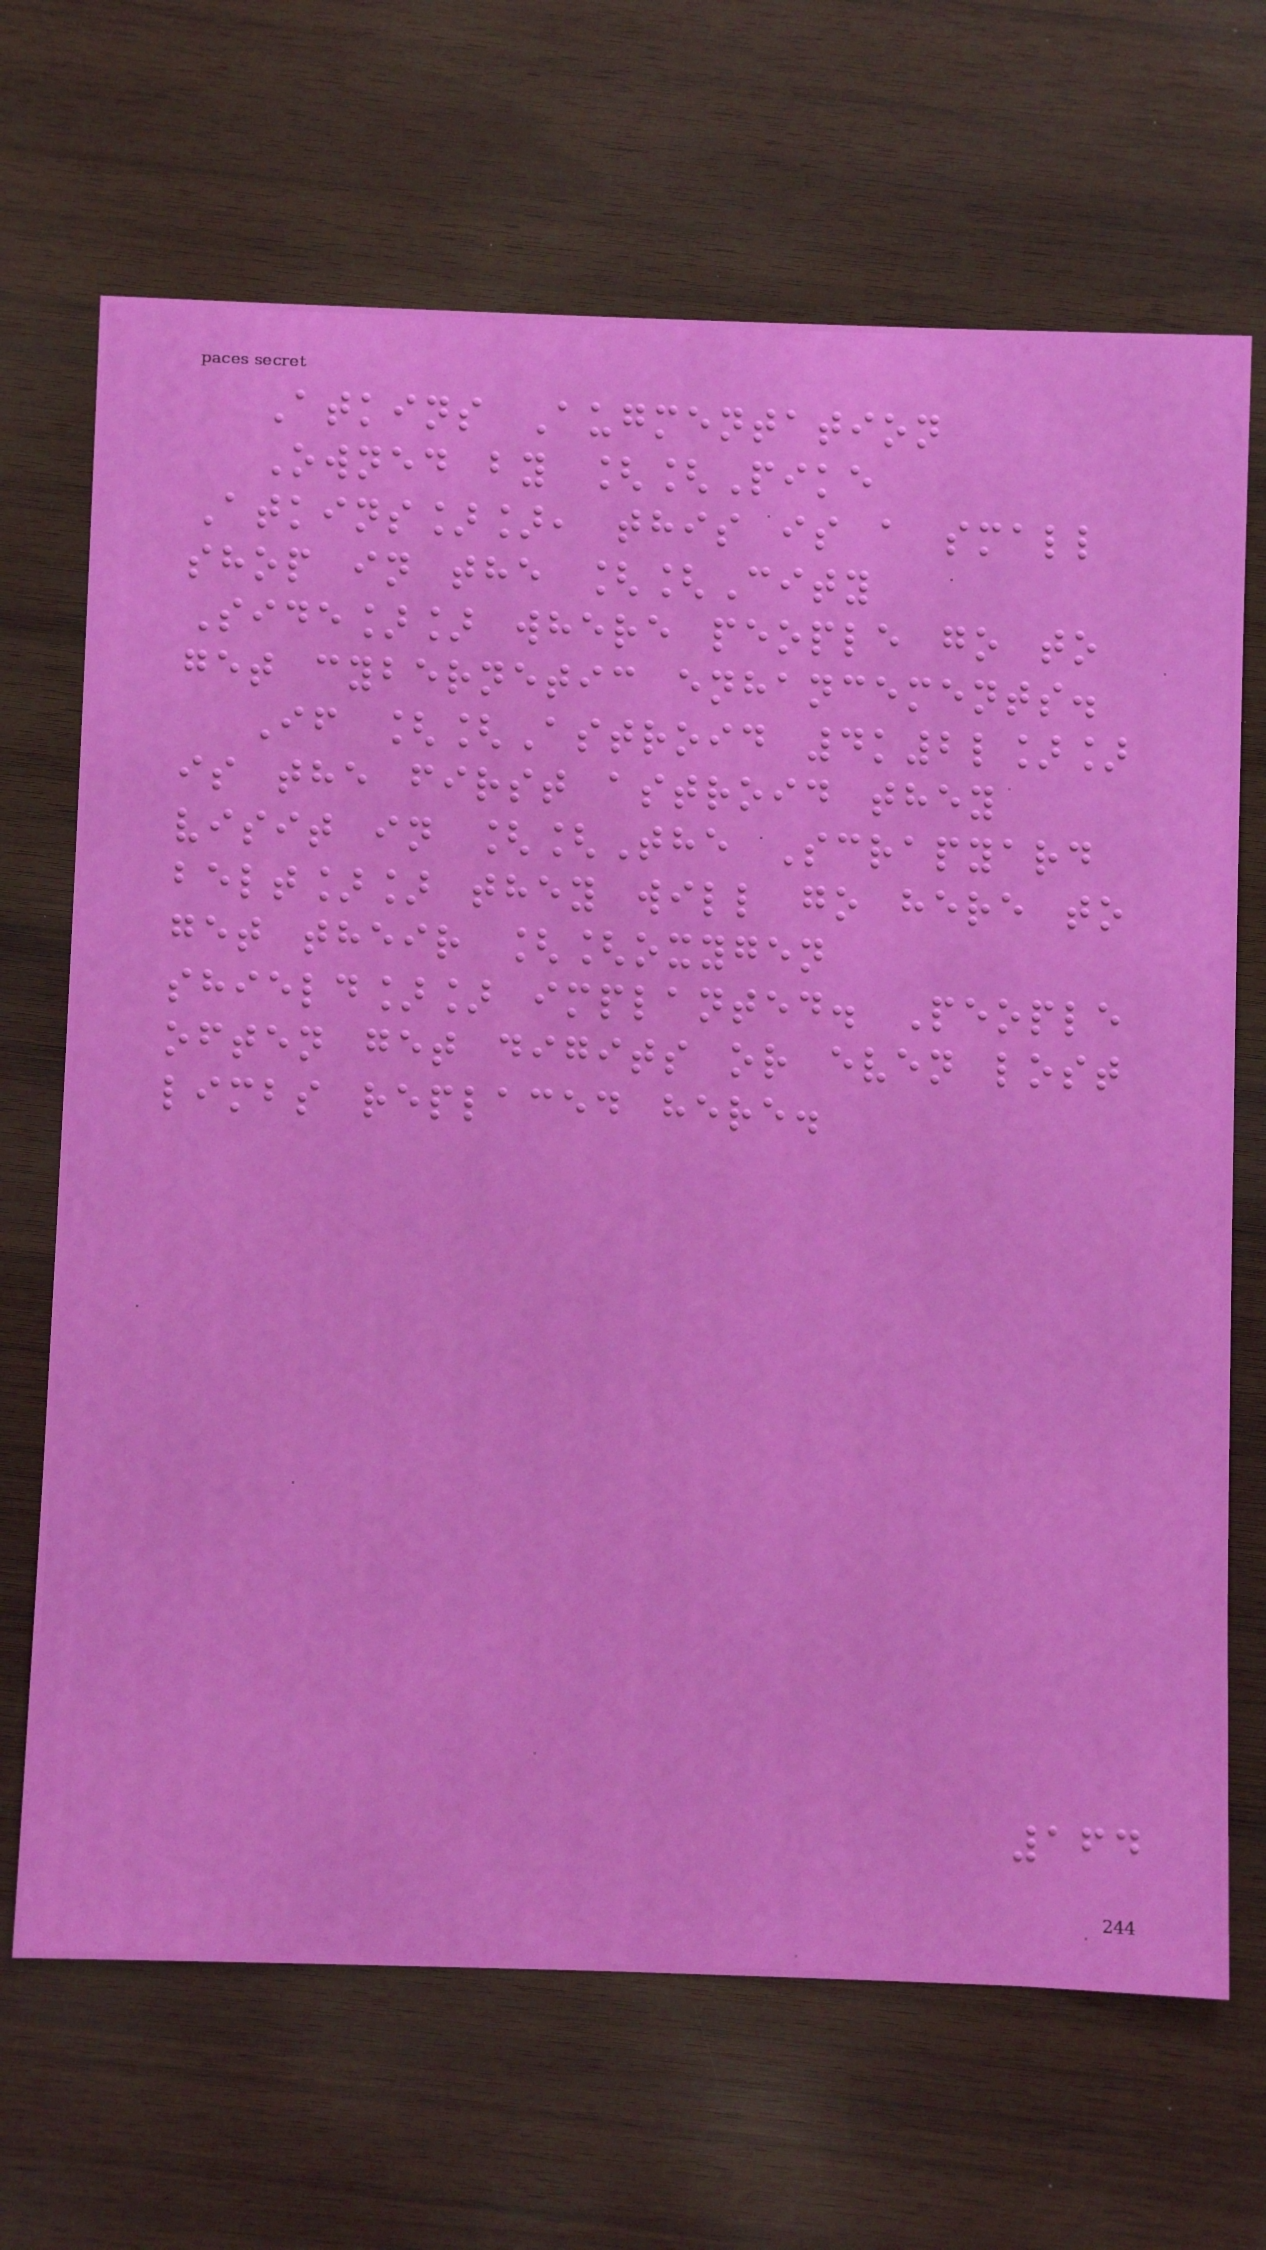Atkins Augmentation
Owned by [[Pike
Atkins]], this is a small
shop in the [[City
Side]] where people go to
get cybernetic enhancements.
If [[Astroid 4k2l]]
is the first astroid they
visit in [[The Scrapyard
belt]] they will go here to
get their [[oxygen
shield]] implanted. People
often get digits or even lost
limbs replaced here.
164
